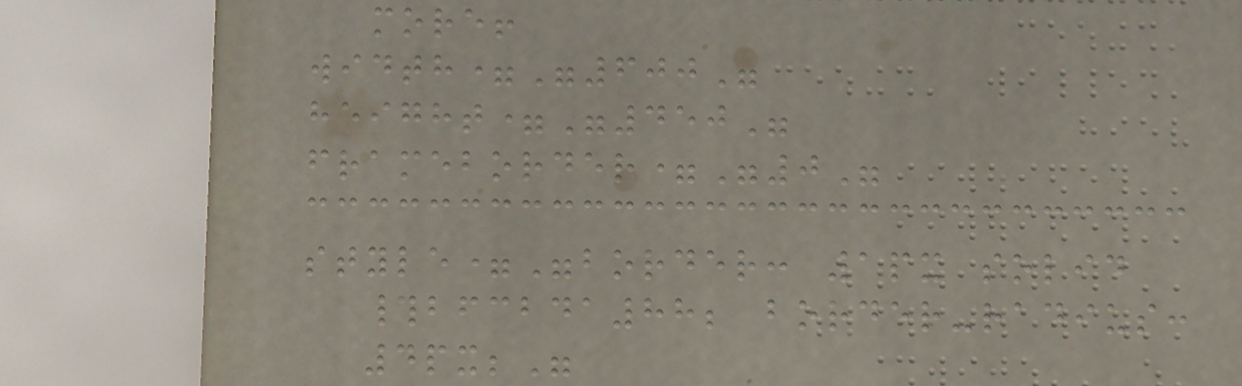more!
width="600"
height="450"
frameborder="0"
style="border: 1px solid
#bfcbda88; border-radius:
4px;"
